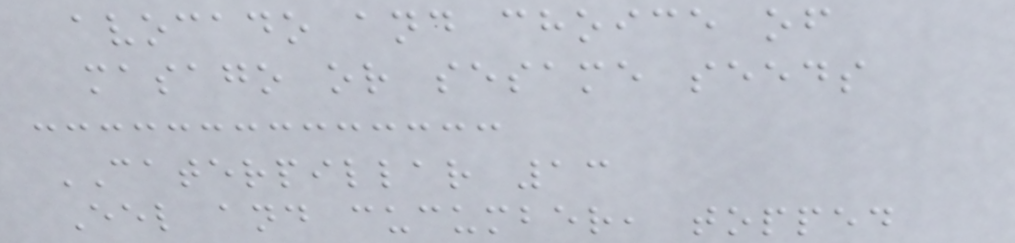avocado and choice of
masago or sesame seeds
CATERPILLAR 13
Eel and cucumber, topped
